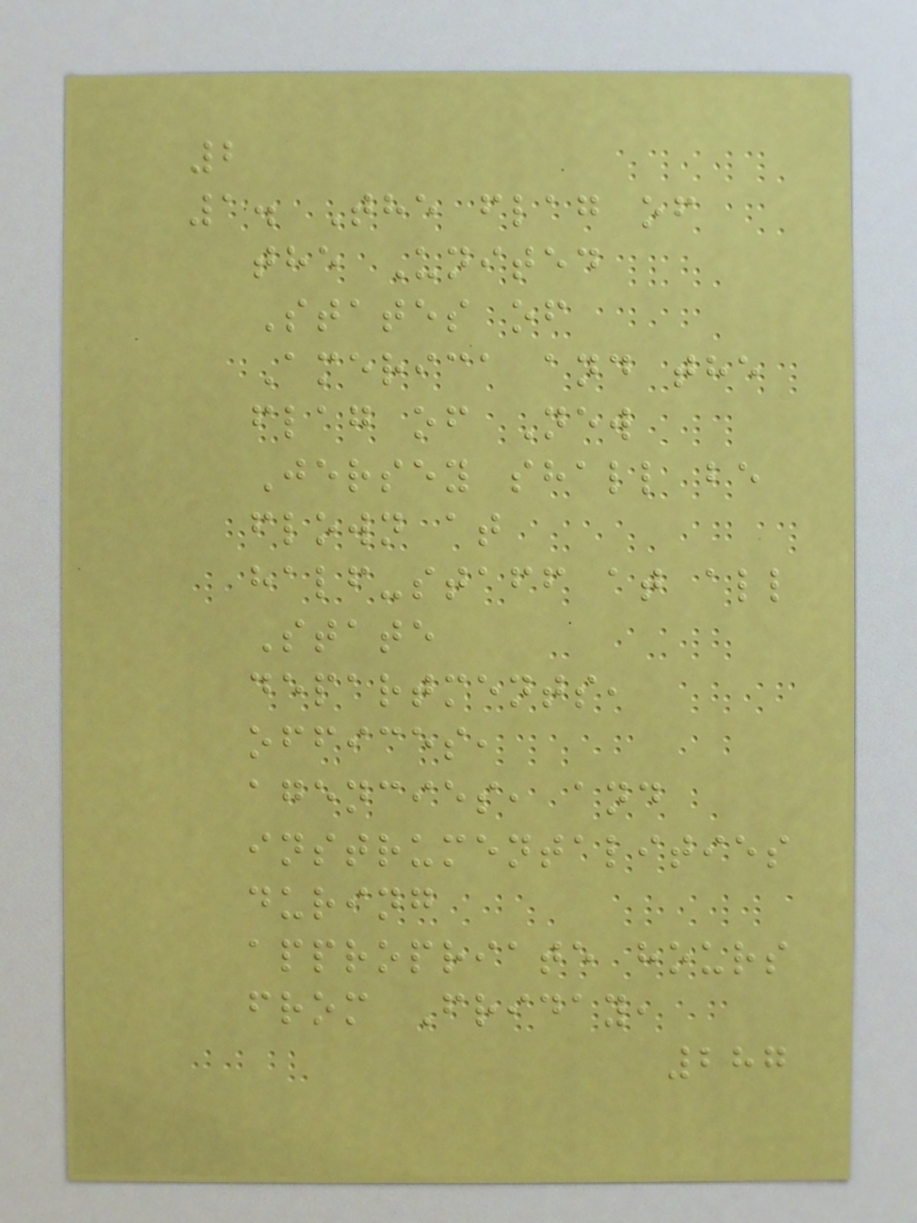2
1. The flag of
the United
States of
America and the
flag of New
Jersey shall be
flown at
half-staff at all
State
departments,
offices,
agencies, and
instrumentalities
during
appropriate hours
from Friday,
287
